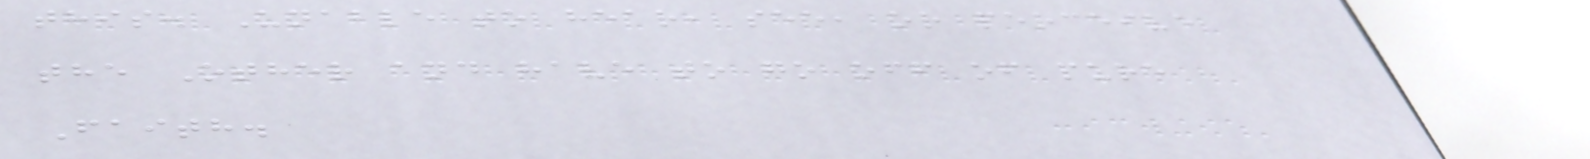this. Unable to hear, see, or perceive
the Other and have to go off of pure
Faith.
